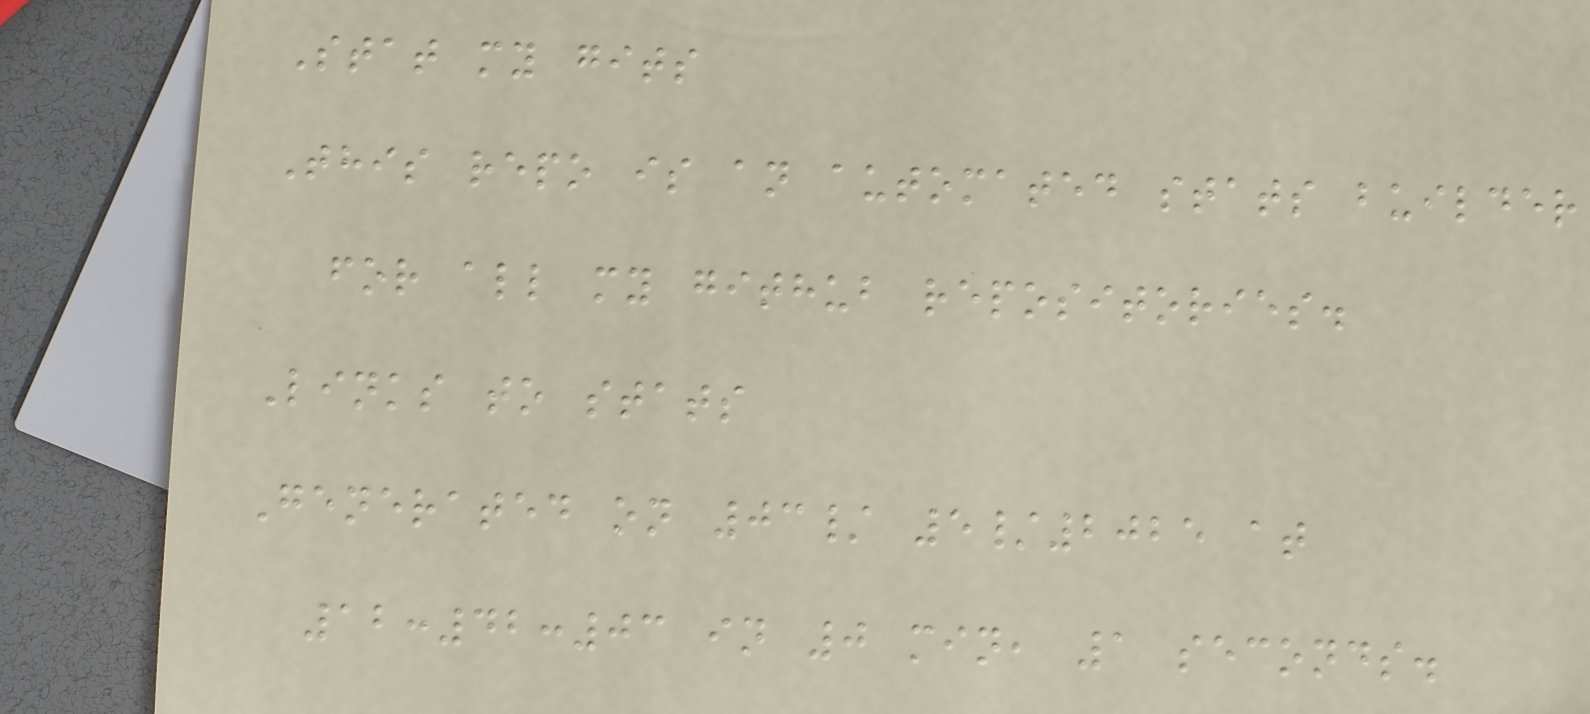Stat my gits
This repo is an automated stats builder
for all my github repositories.
Links to stats
Generated on 03/ 5/2025 at
12:42:03 in 0 min, 1 seconds.
